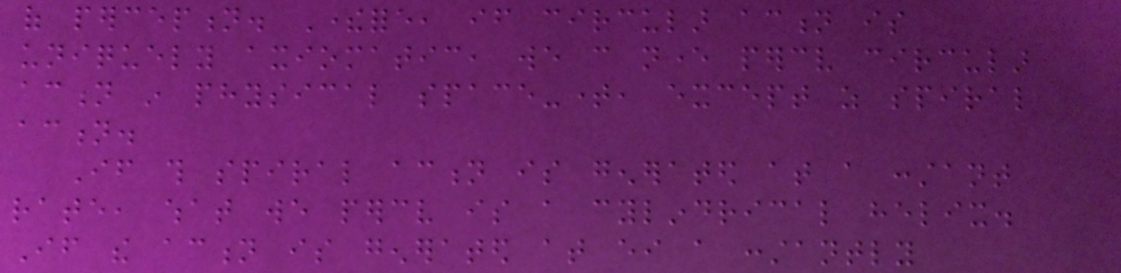of perception. Therefore, if circular action is
uniquely axiomatic, we can never perceive circular
action in physical space-time, except as spiral
action.
If this spiral action is generated at a constant
rate, what we perceive is a cylindrical helix.
If the action is generated at either a constantly
